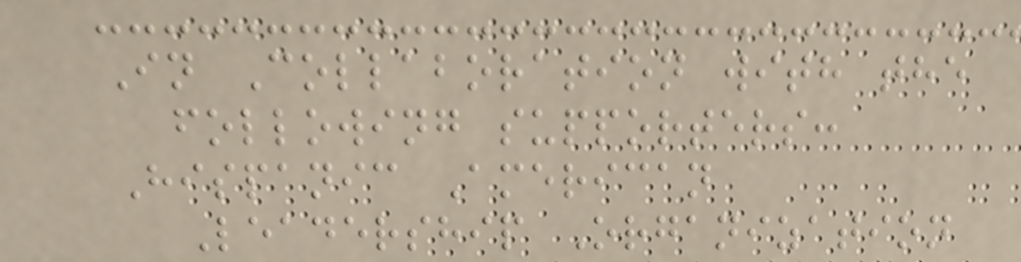In Collaboration with the
following supporters:
Hispanic American
Leadership Organization
